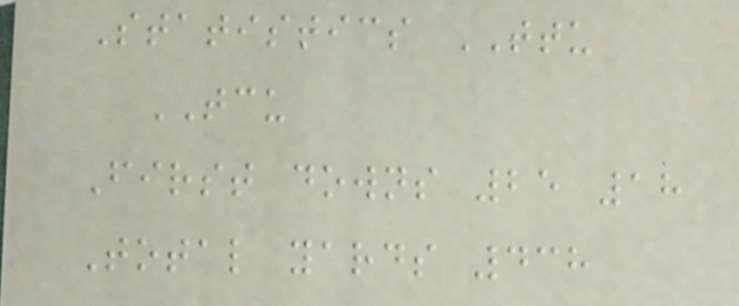Statistics TTU
TCU
First downs 25 18
Total yards 438
